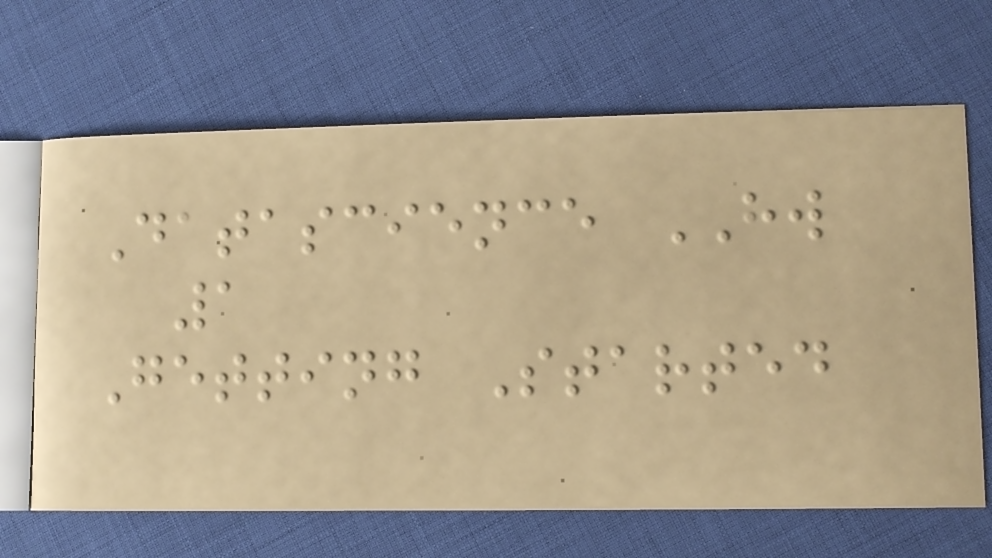Datascience HW
1
Getting Started
